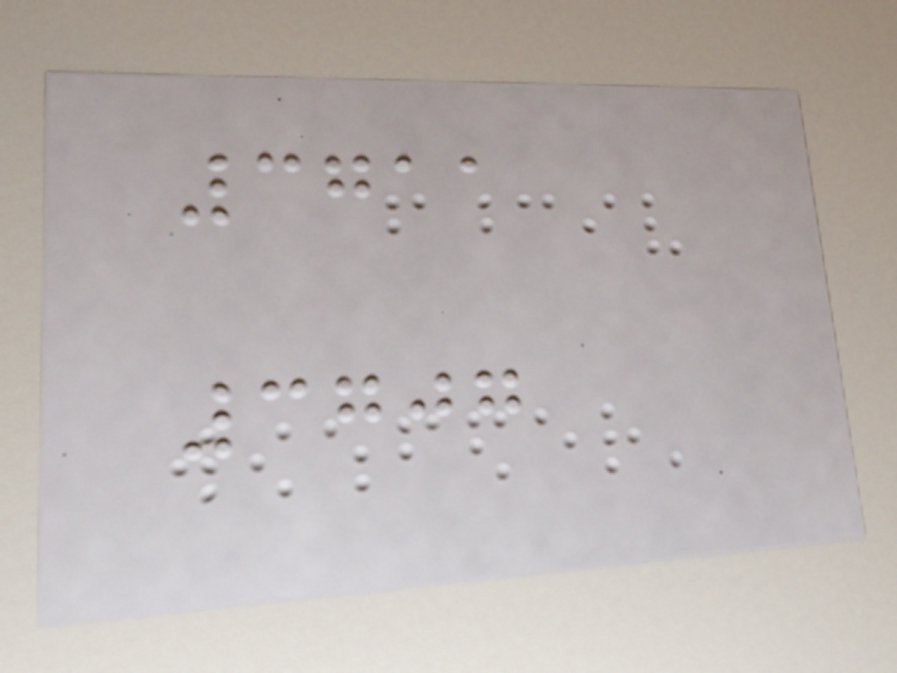3711
3707
